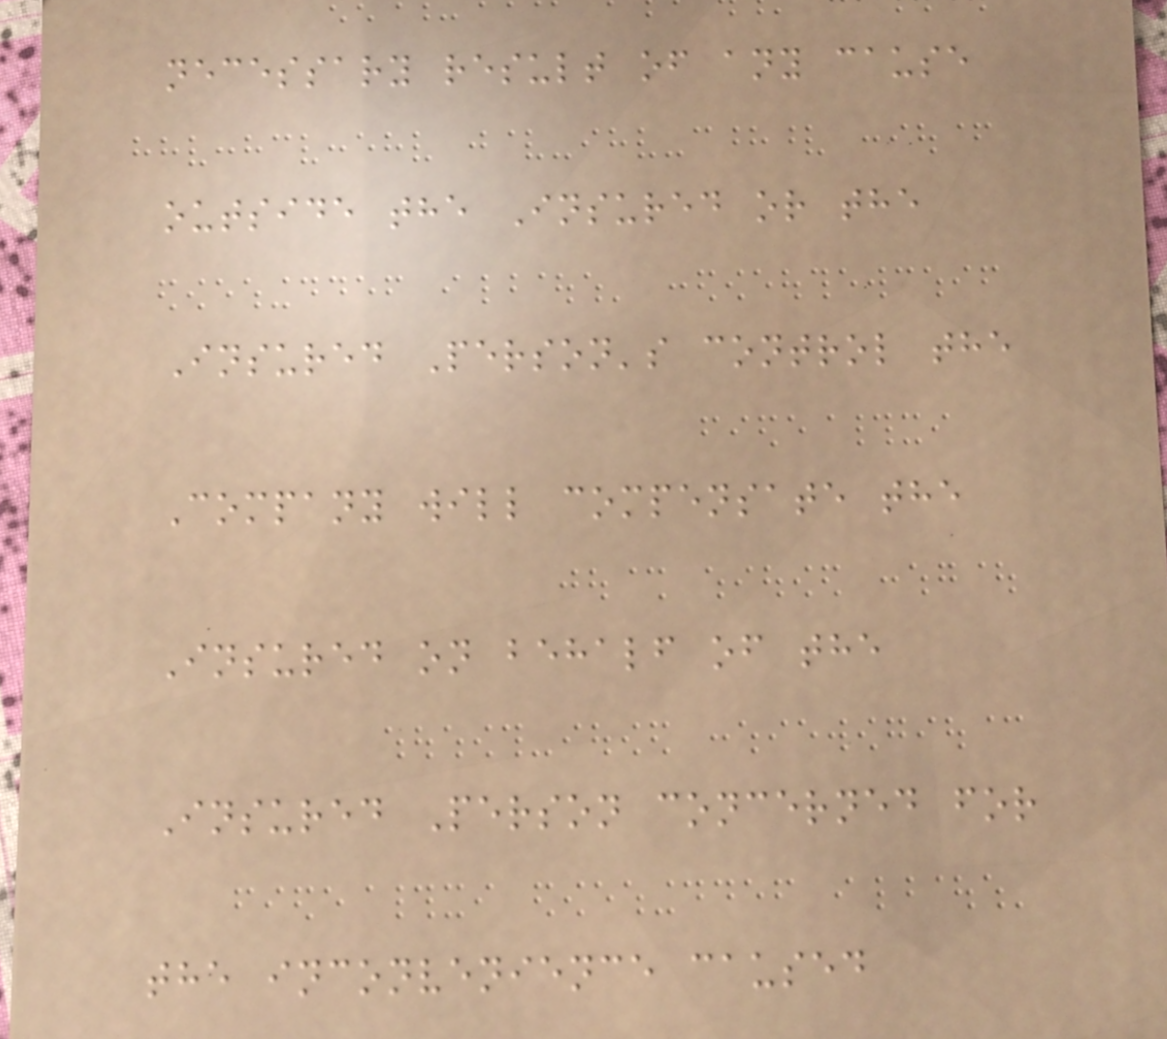necessary result of any cause
outside the Insured or the
Insured Person's control the
Company will compensate the
Insured on behalf of the
Insured Person concerned for
the inconvenience caused
